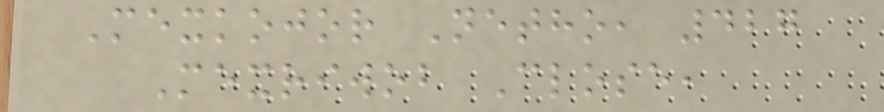Mexkojor Netho, 427
Mexriwob Close,
